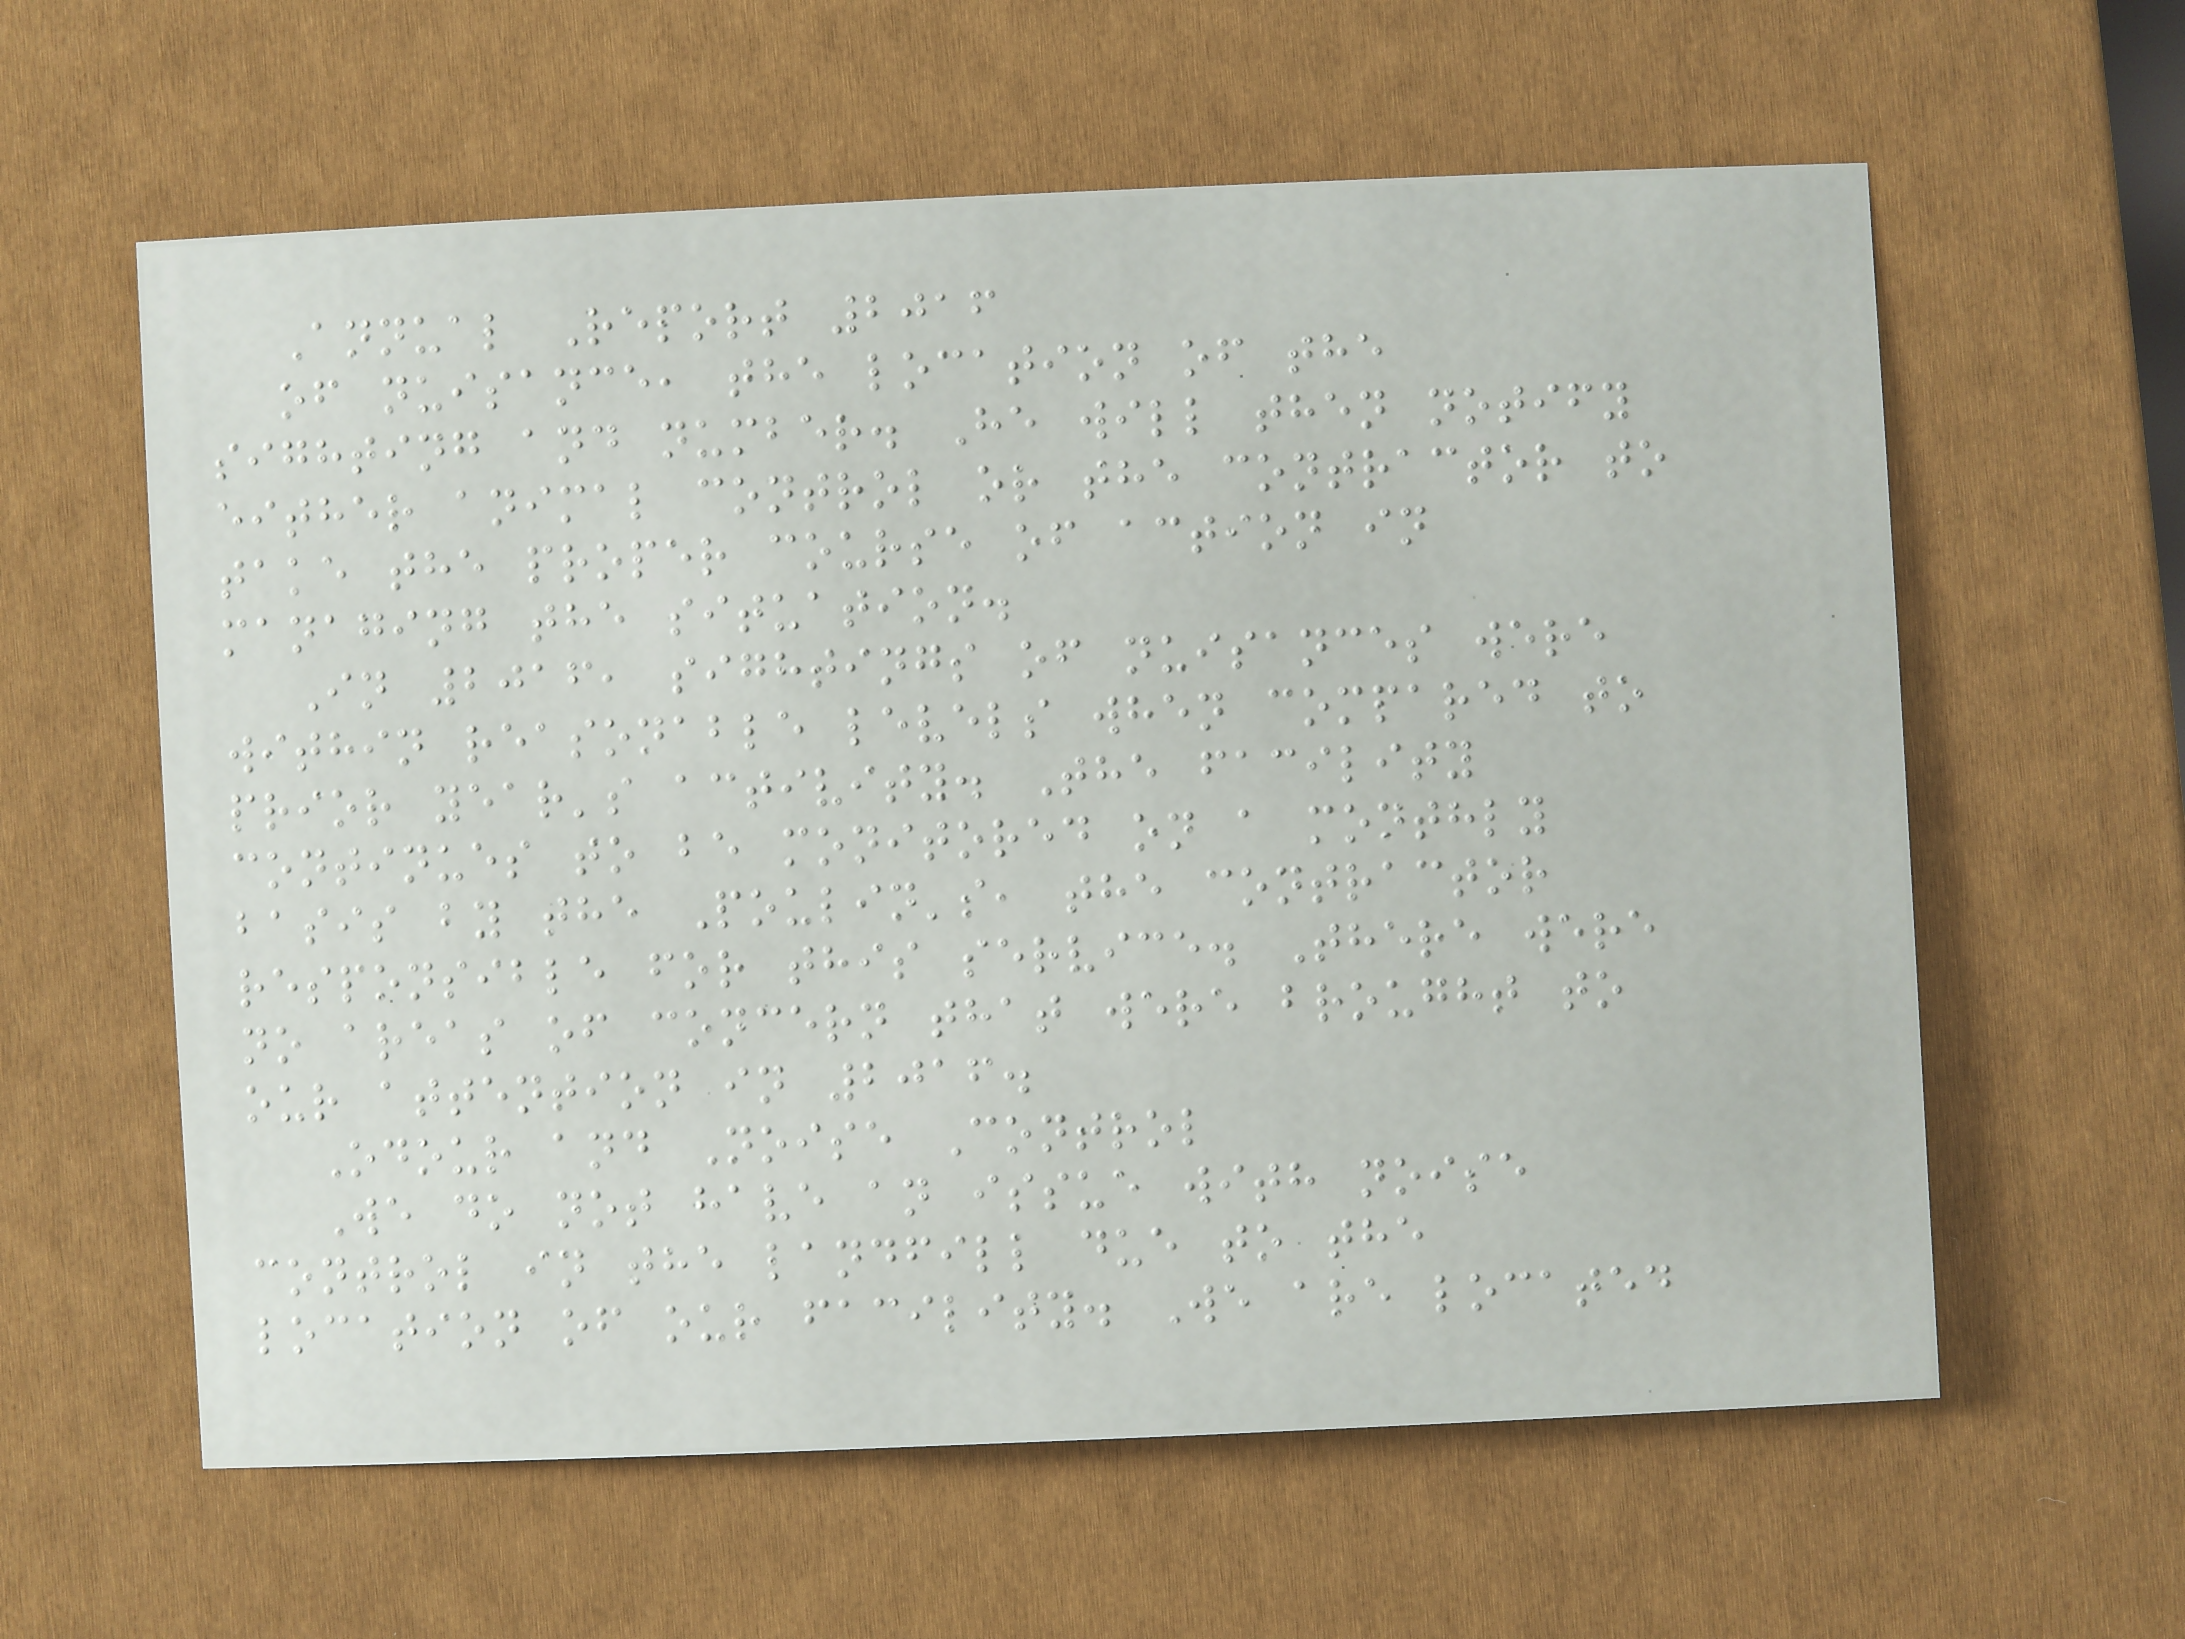Annual Report 2016
of nuisance, the location of the
sighting and number. He will then notify
either animal control or the contractor to
take the proper course of action in
managing the situation.
In 2016, sightings of nuisances were
within reasonable levels when compared to
prior year's activity. The facility
continues to be monitored on a monthly
basis by the Poulin's, the contractor
responsible for this service. There were
no areas of concern that were brought to
our attention in 2016.
Odour and Noise Control
We do not have an issue with noise
control in the landfill due to the
location of our facility. We are located
